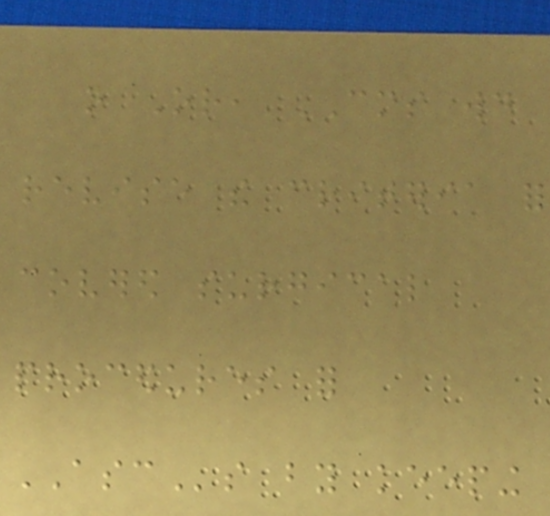o Or, CMS would
revise the criteria for
covered surgical
procedures for
ASCs by keeping
